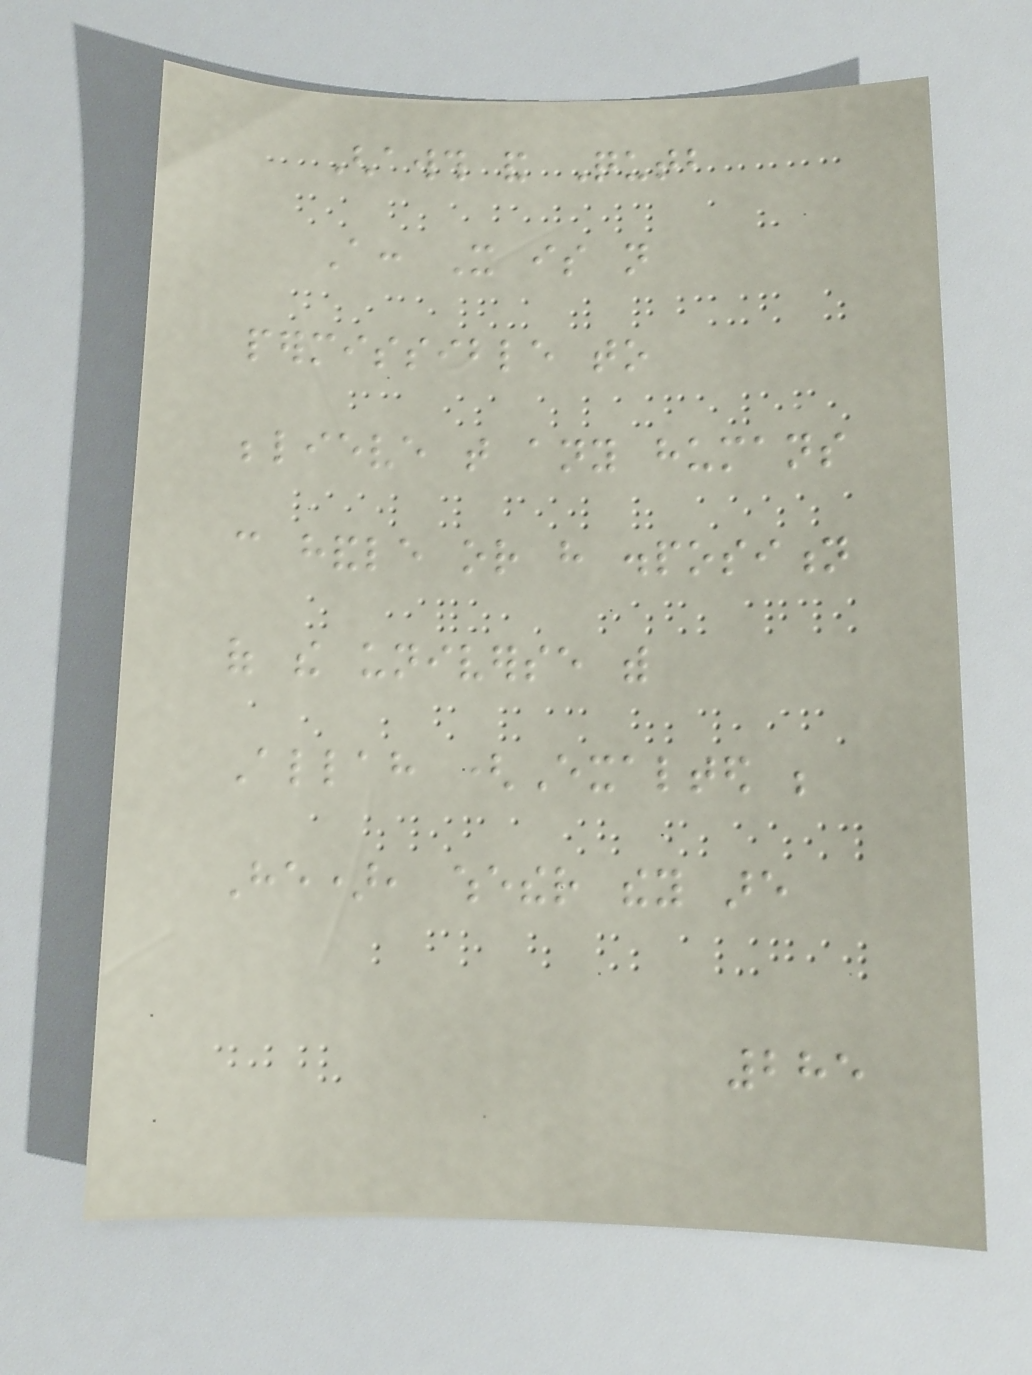Ghawth and Qutb
A: It is not
permissible to
believe that any humans
can handle or have disposition
of the universe with
Allah (Exalted be
He), whether they are
285
